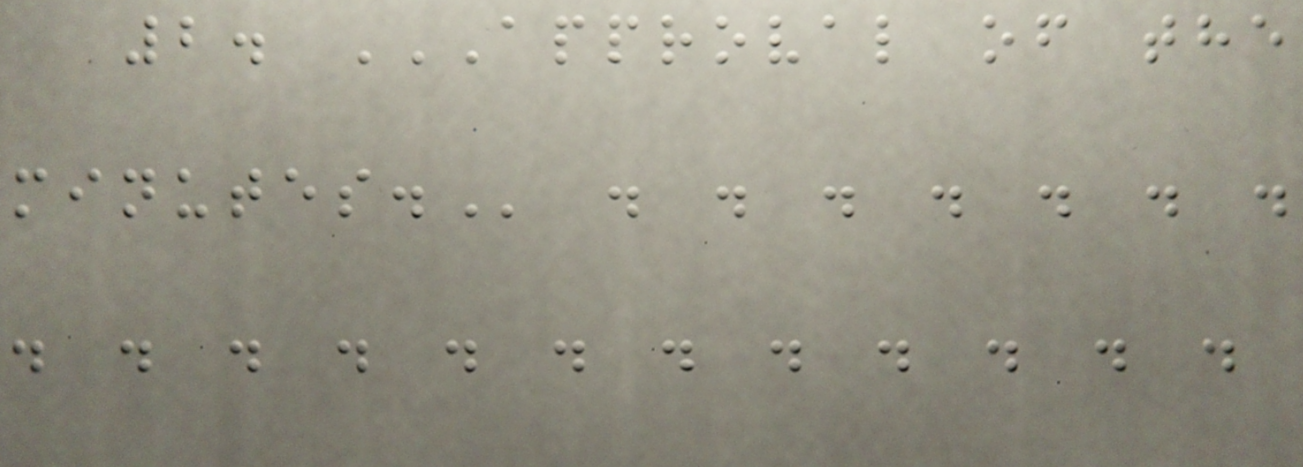2. APPROVAL OF THE
MINUTES. . . . . . . .
. . . . . . . . . . . .
